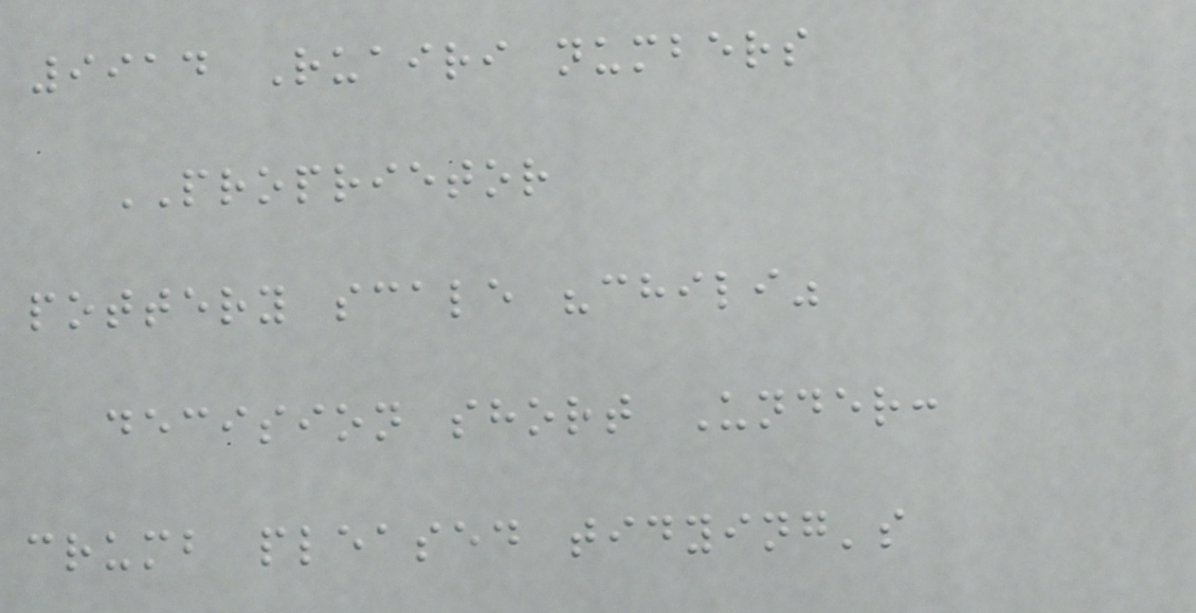9914 Ruairi numbers
PROPRIETOR
pottery scale "chili"
decision short Under:
crumb pleased tidying's
